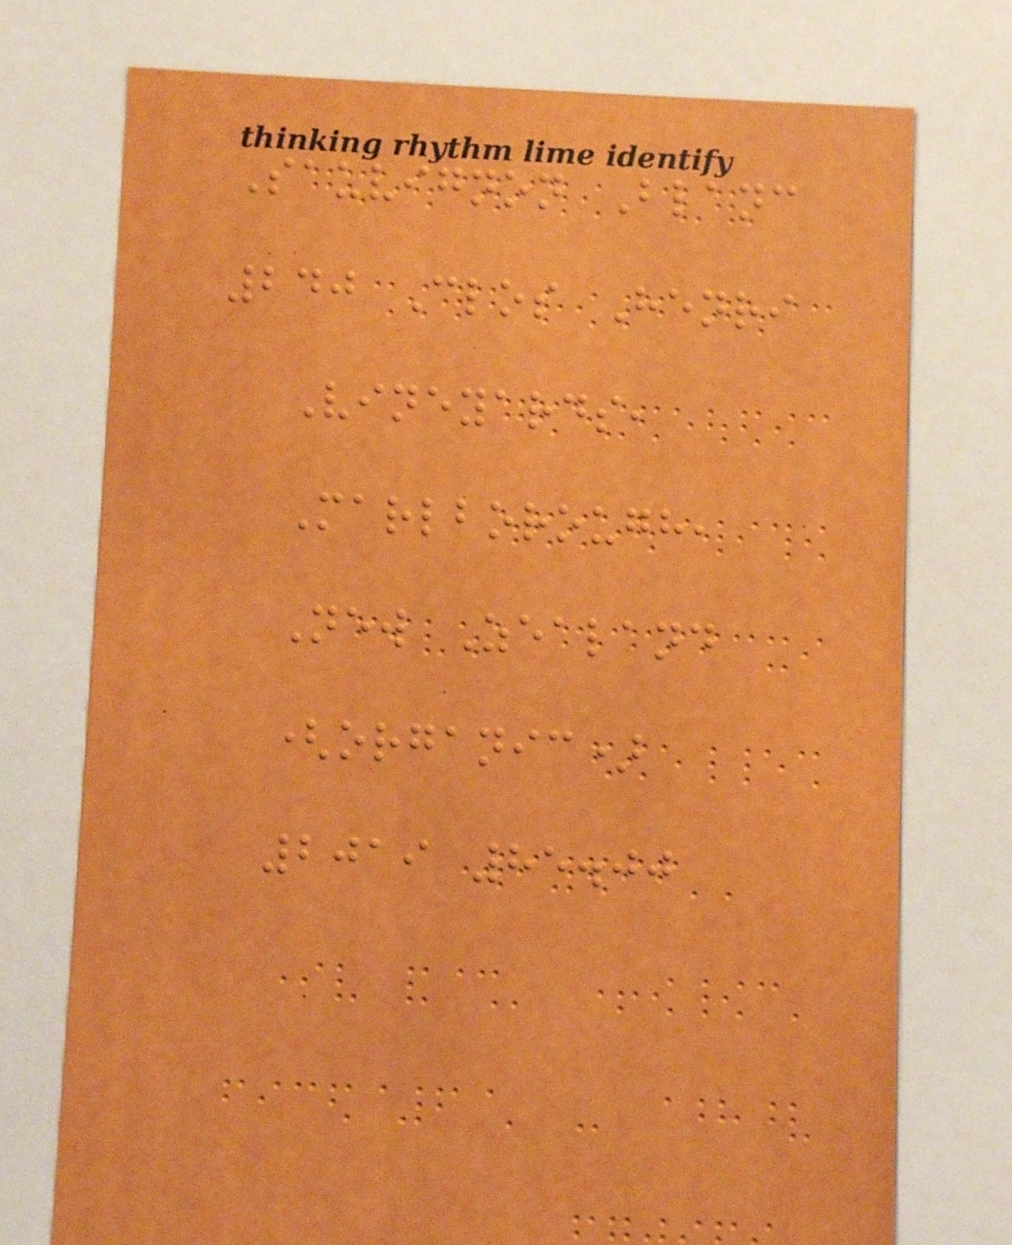Sauvignon Blanc
240 Clos Henri
Vineyards,
Marlborough,
New Zealand
(organic)
2019 85.00
